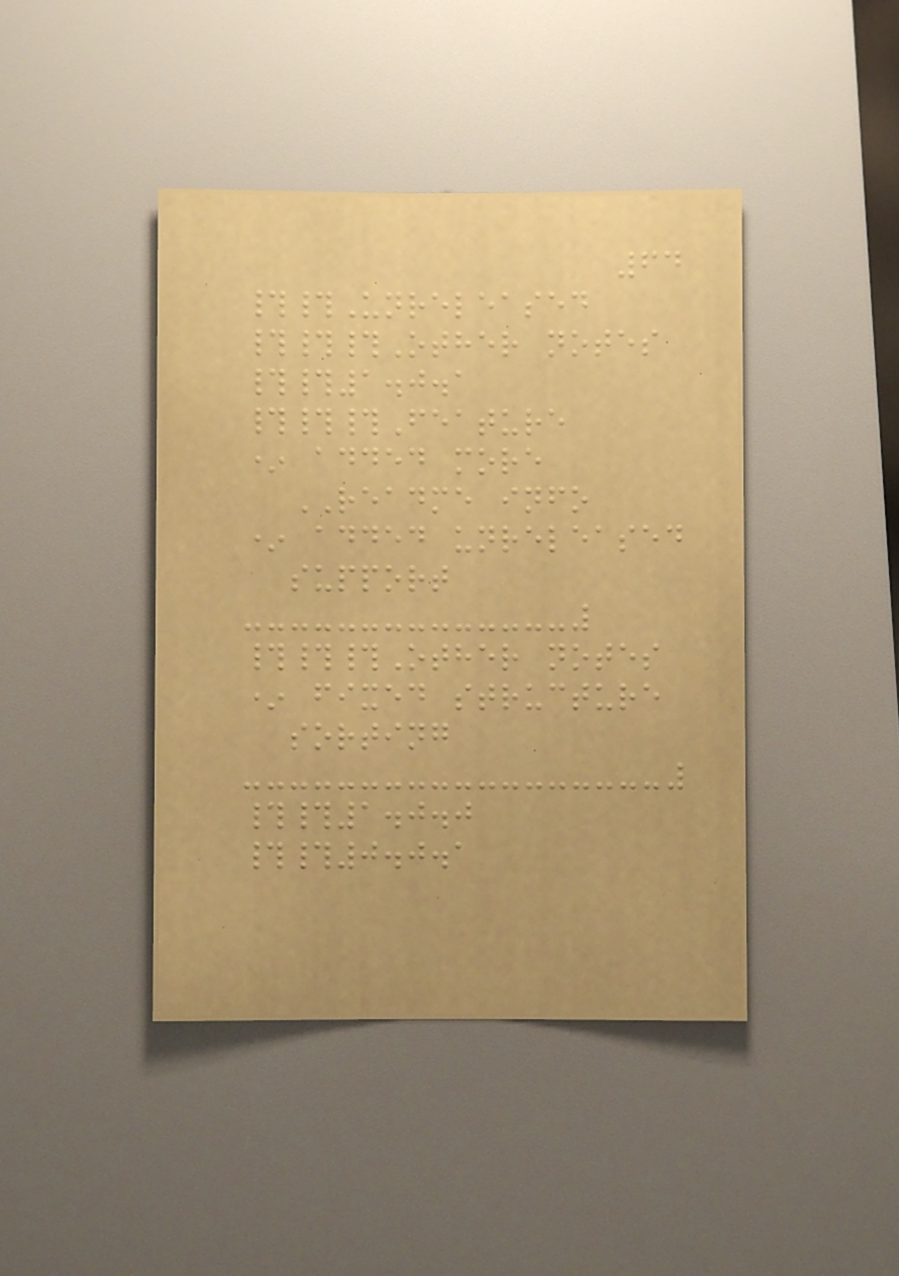64
##Unreleased
###Other notes
##1.0.1
###Feature
* added more
README info
* added unreleased
support
###Other notes
* fixed structure
sorting
##1.0.0
##0.0.1
